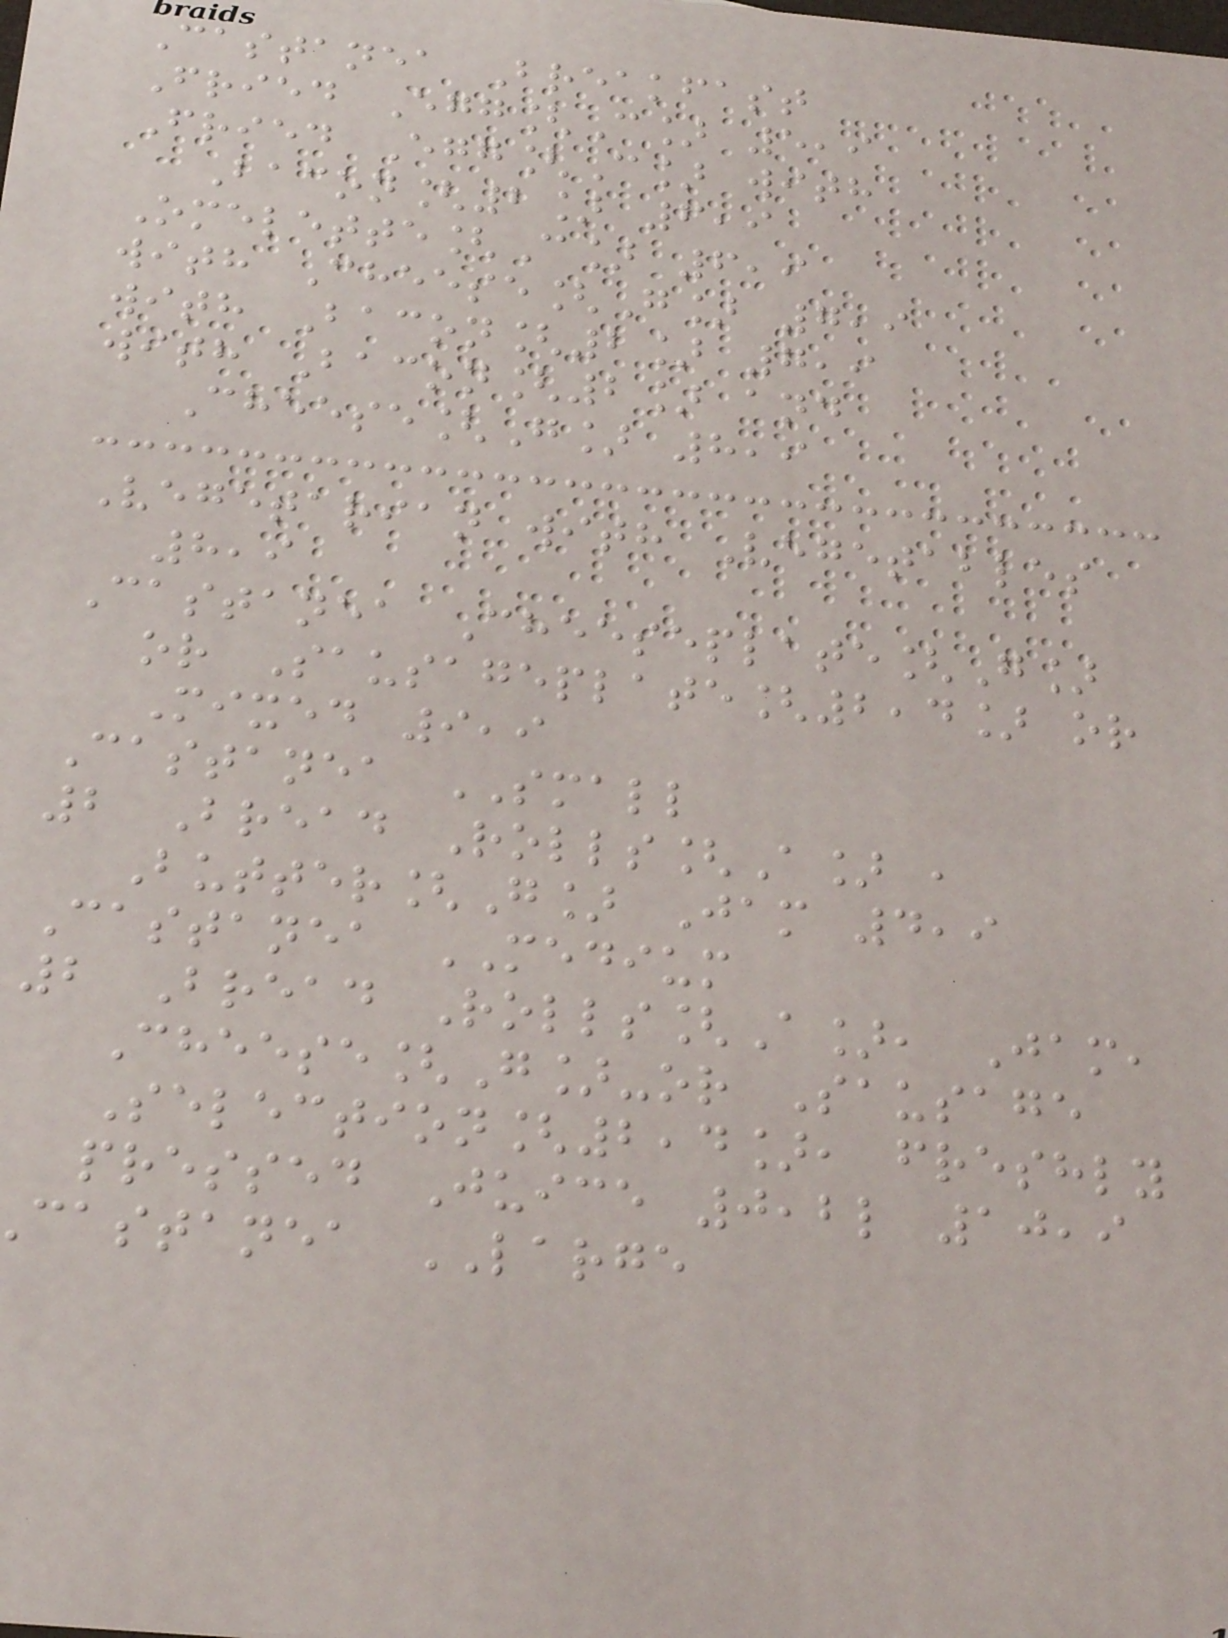Castanea Breakfast
Fried Egg[C] 5,9
Fried Egg[C] with
Bacon[2] 6,9
Omelette[C] 6,9
with Cheese[G] 7,9
with Bacon[2] 7,9
with Bacon[2] and
Cheese[G] 8,9
Vegetarian with Vegetables
8,9
Castanea Cheeseplate[G]
or Sausageplate[2,4] or
Mixed 9,9
Castanea SMALL
2 Bread Rolls[A] ,
Butter[G] Jam 4,9
Castanea MEDIUM
2 Bread Rolls[A], Jam,
Cheese[G]-or Sausage
Selection[2,4], freshly
pressed Juice 0,2l 10,9
castanea LARGE
